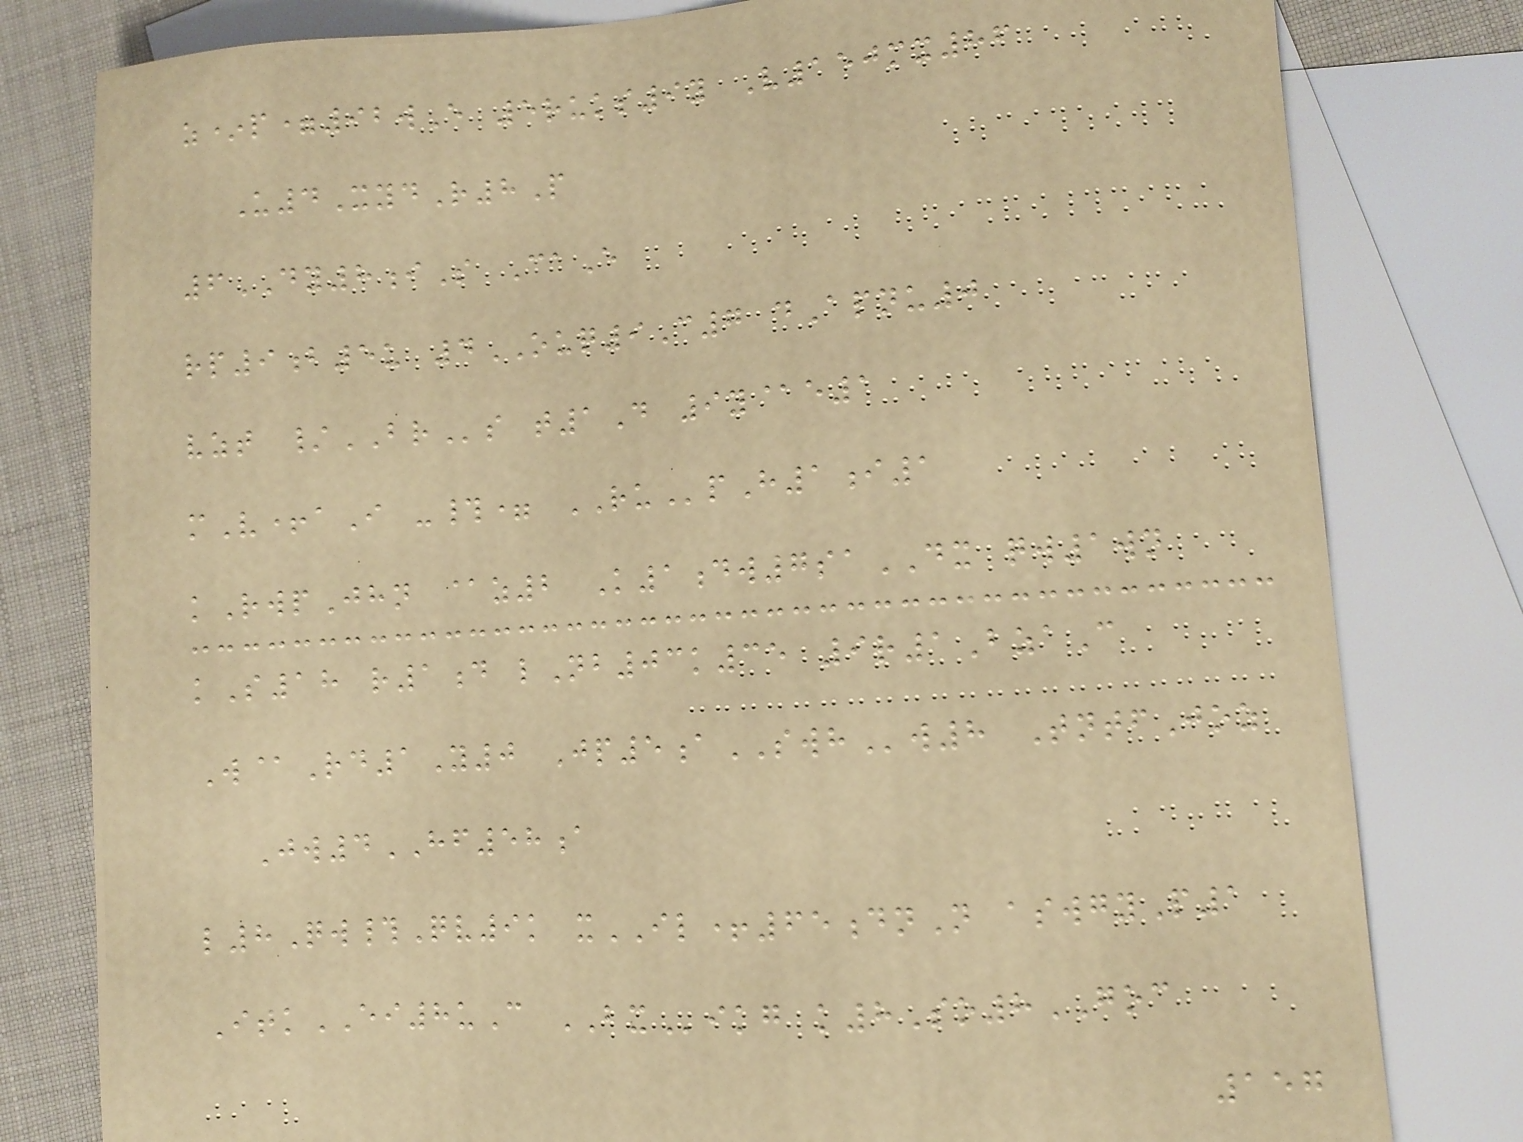z*p=92wE 5ruks9y V150mx86
U4XydR8P
6DY8iS CaE
rp9b5u 4OUQ9C7 dApnu0
vzt /BRs t1D 9y@e1
mV+aI -#= RUpH1i1
kRwpJhn @z2 K1dw7saDX qw1wn
kS18 r1d lNb03k35 9r1BzaC
W@Rd1Y0 Jp5aSWHw8 TntfJoz
Jw4HF58a
l8Qw#Qv9k xIL+65dnN aswgyP1
ItkEI8uC BXikg k8So8GOC
157
